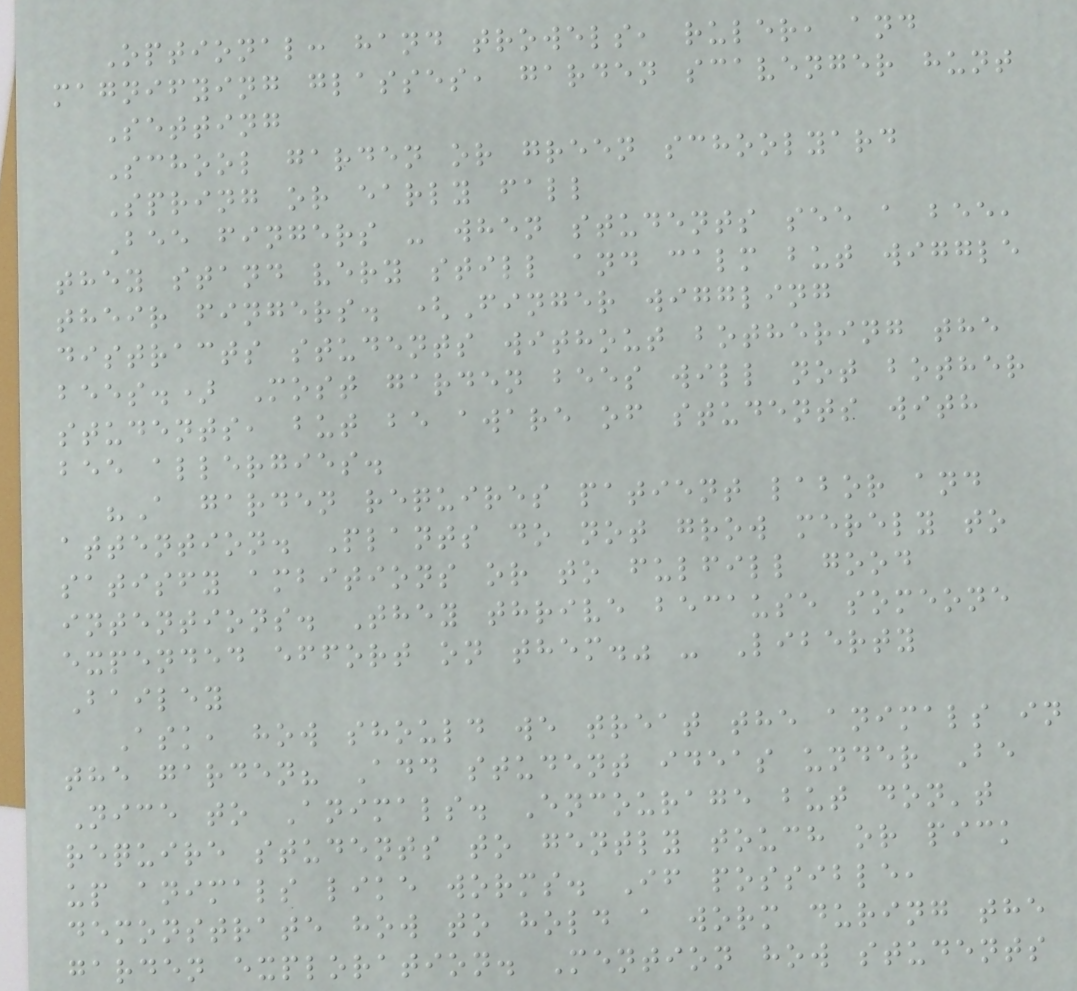Optional: hand trowels, ruler, and
magnifying glasses, garden scavenger hunt
Setting
School garden or green schoolyard
Spring or early fall
Bee fingers - when students see a bee,
they stand very still and calm but wiggle
their fingers. (Finger wiggling
distracts students without bothering the
bees.) Most garden bees will not bother
students, but be aware of students with
bee allergies.
"A garden requires patient labor and
attention. Plants do not grow merely to
satisfy ambitions or to fulfill good
intentions. They thrive because someone
expended effort on them." - Liberty
Bailey
Ask, how should we treat the animals in
the garden? Add student ideas under Be
Nice to Animals. Encourage but don't
require students to gently touch or pick
up animals like worms. If possible,
demonstrate how to hold a worm during the
garden exploration. Mention how students
